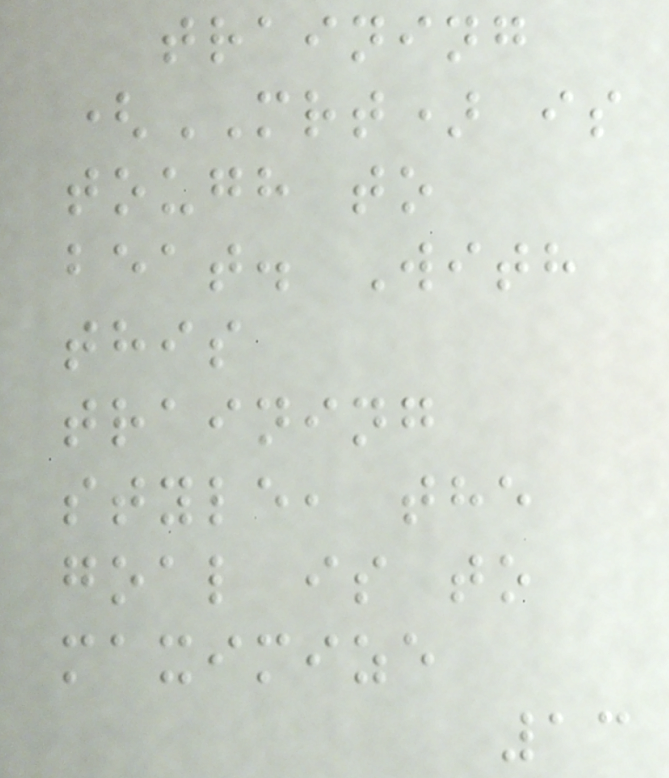training
(MRT) is
tough to
beat. With
this
training
style, the
goal is to
maximize
13
